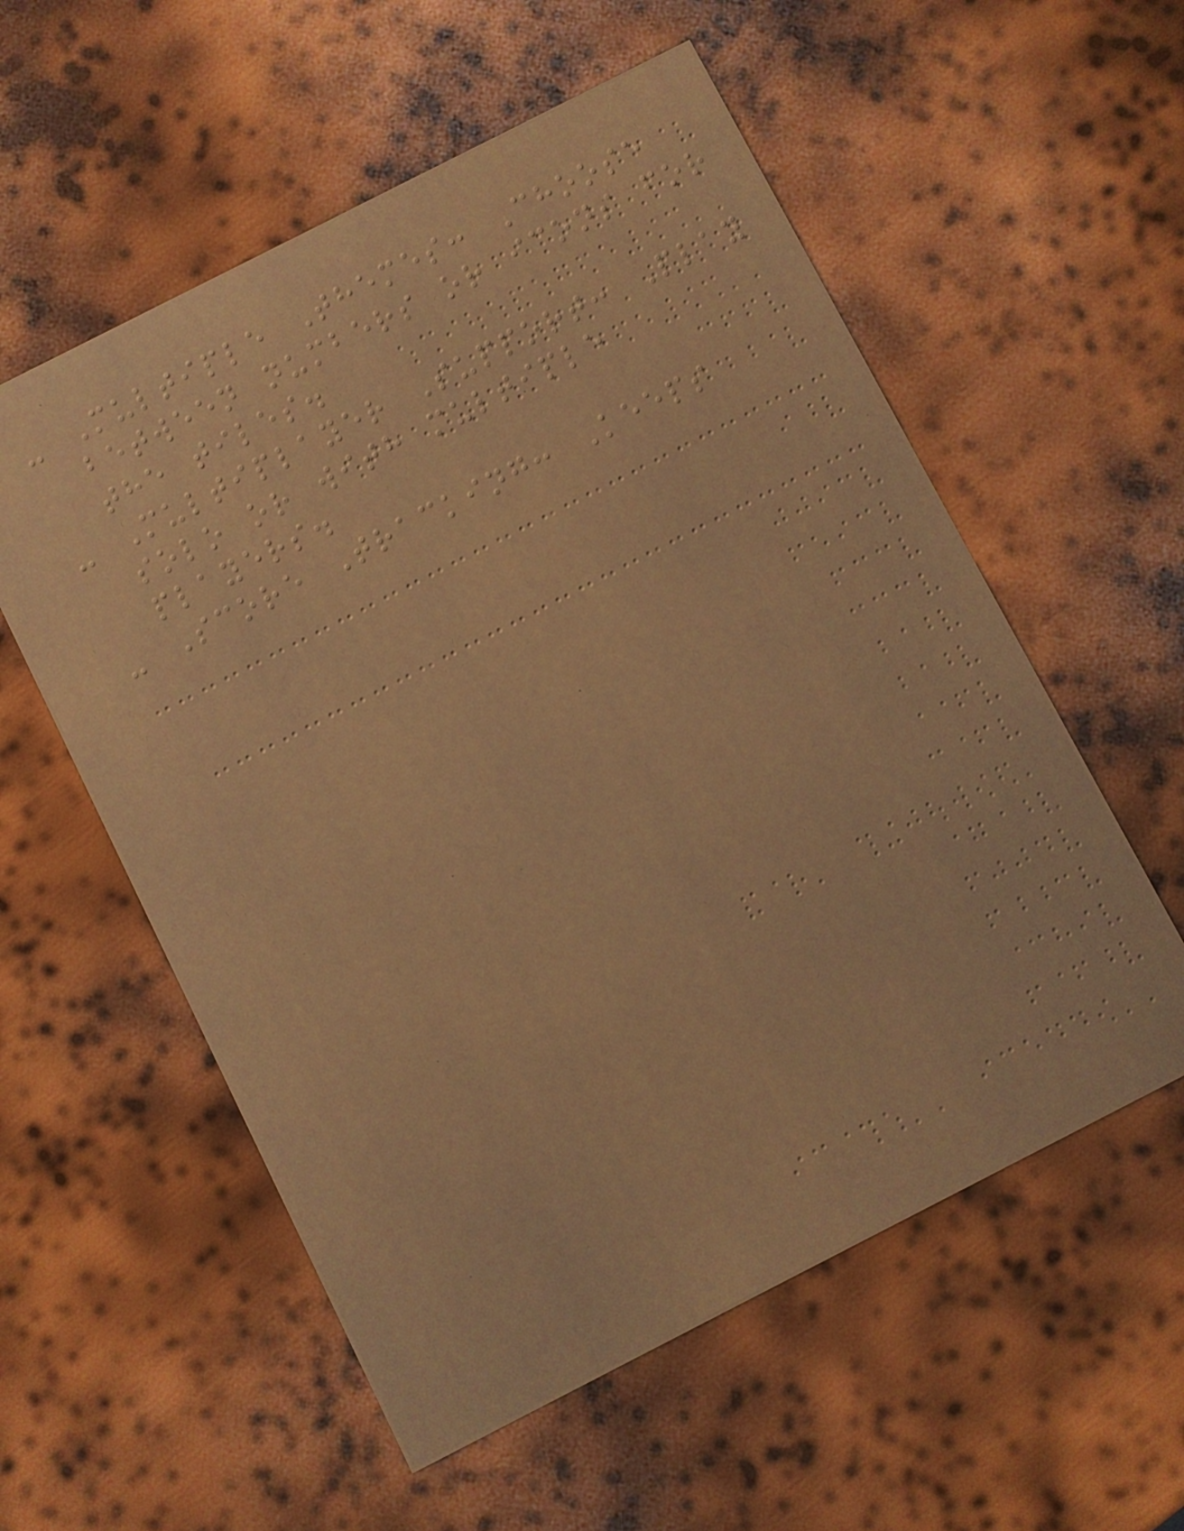- Multiple Themes: Choose
between numbers or icons for
the tiles.
- Multiplayer Support: Play
solo or with multiple
players.
- Score Tracking: Keeps
